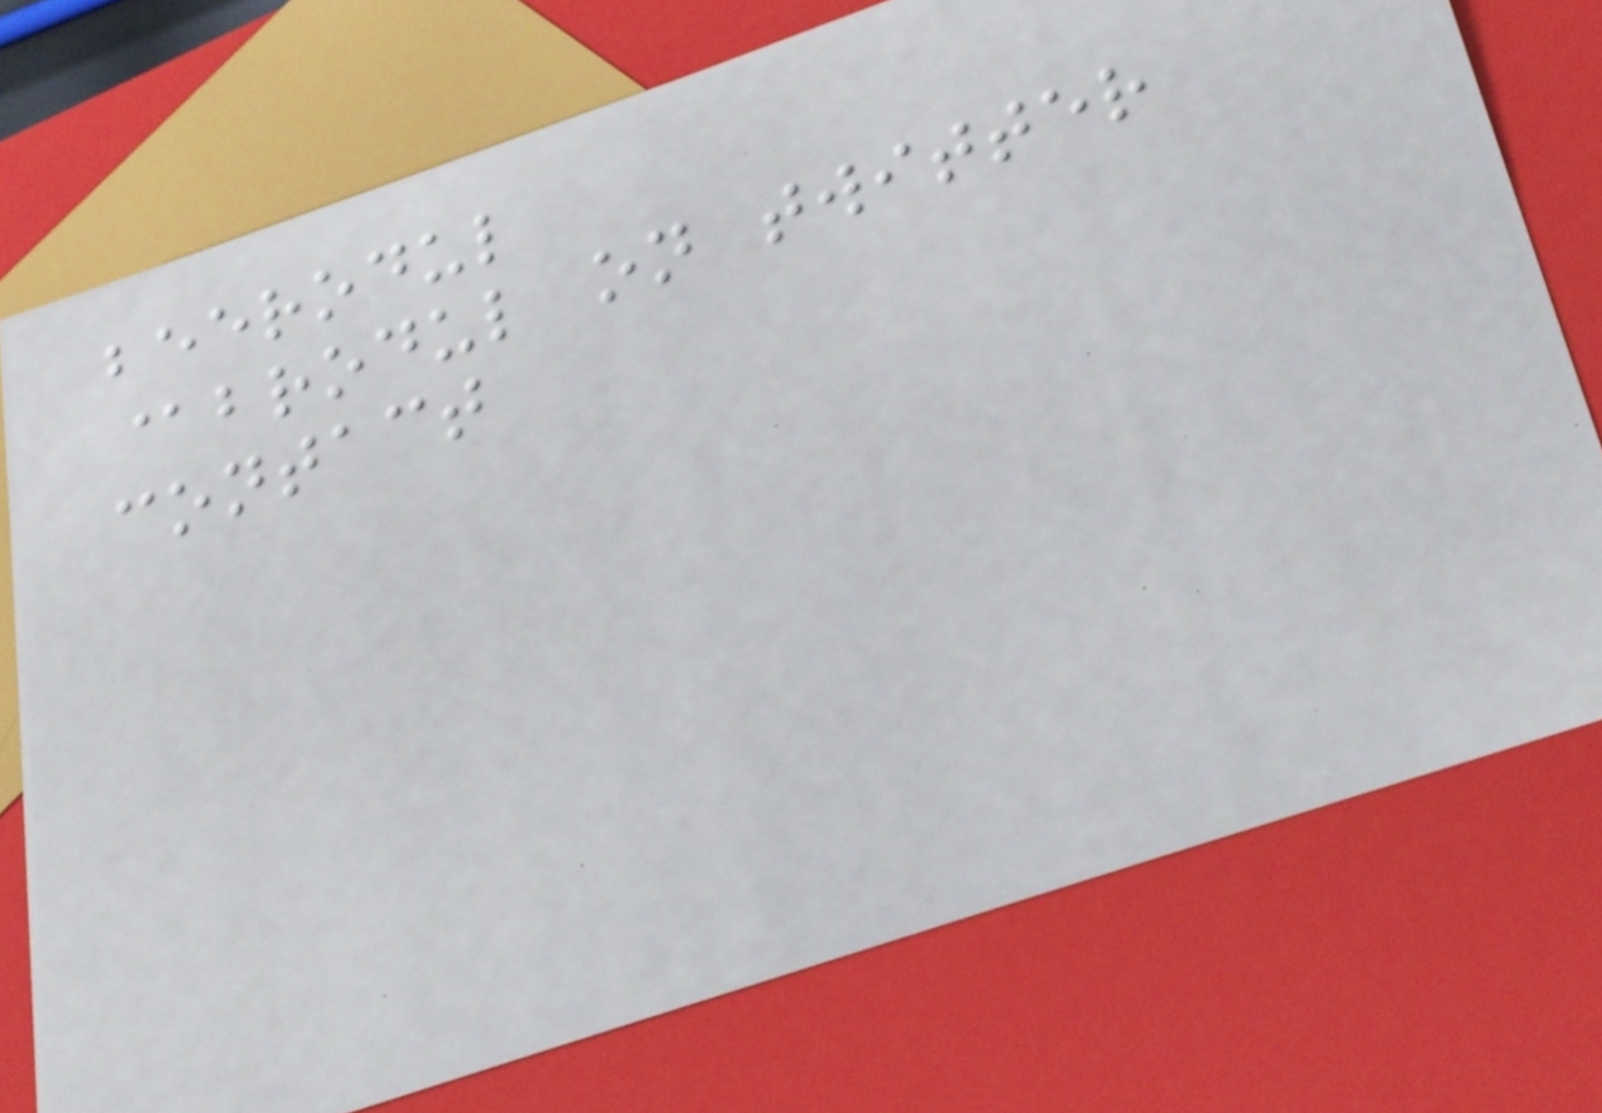beerodul
@brodul on twitter
contact
